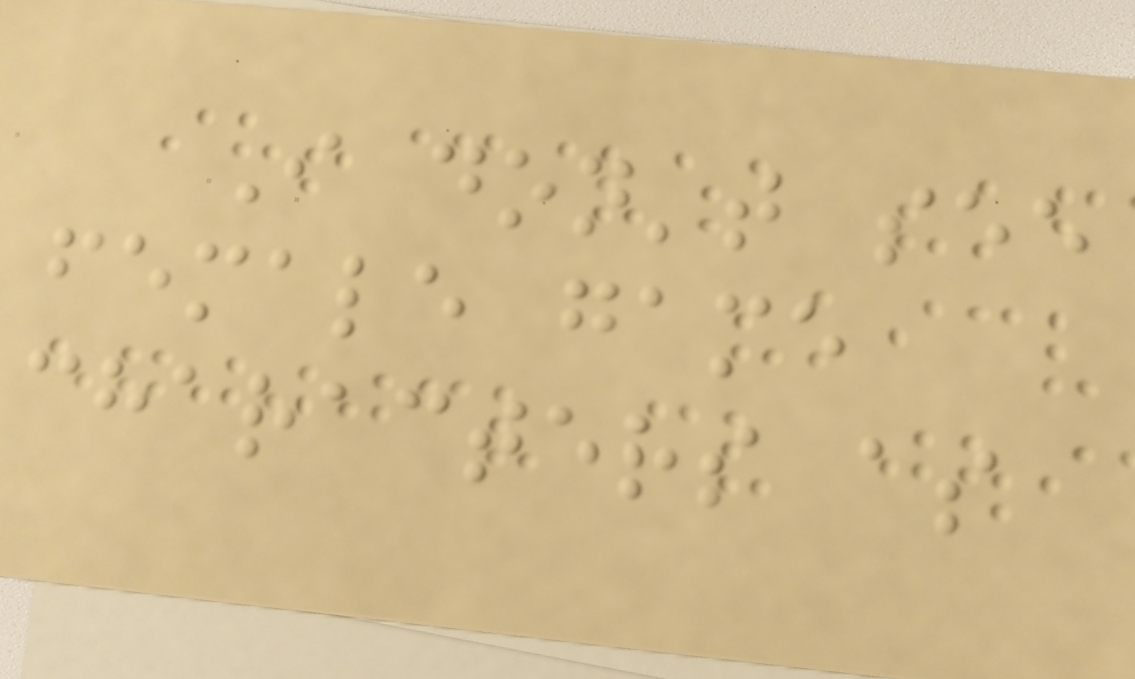I don't see
female game
characters as
